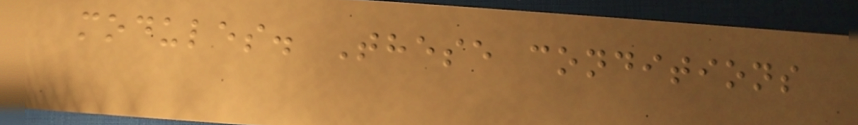modules. These conditions
